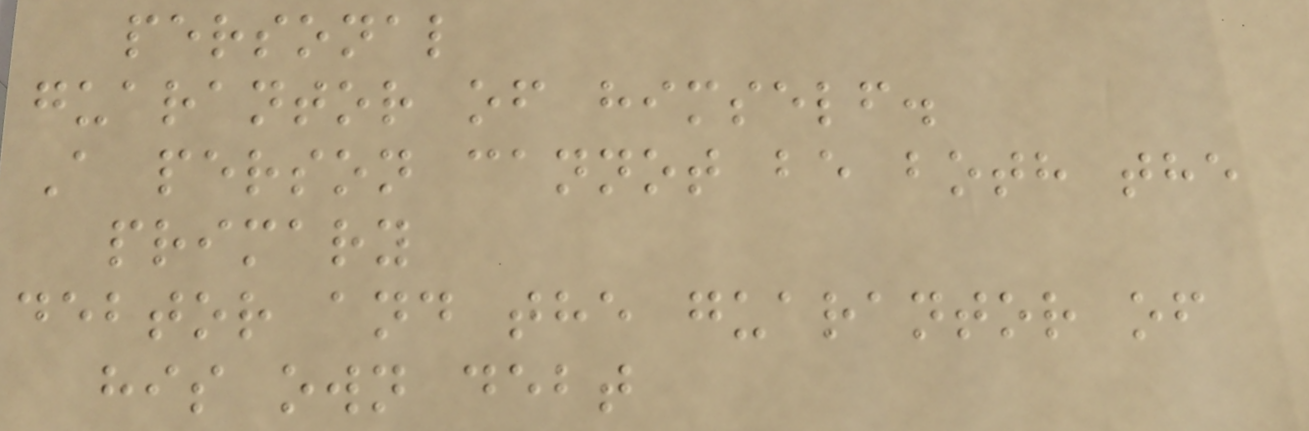personal
guarantor of himself.
A person cannot be both the
primary
debtor and the guarantor of
his own debt
